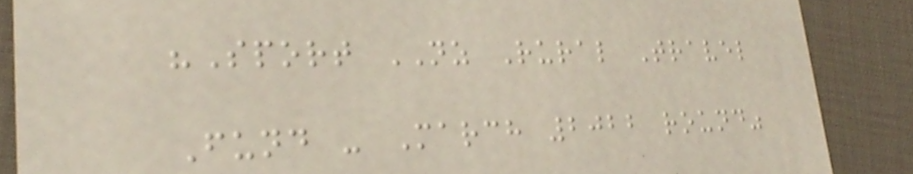"Sport NZ Rural Travel
Fund - March 2022 round"
